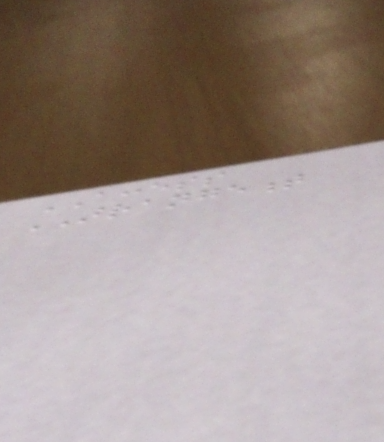ACCESS
ARRANGEMENT
